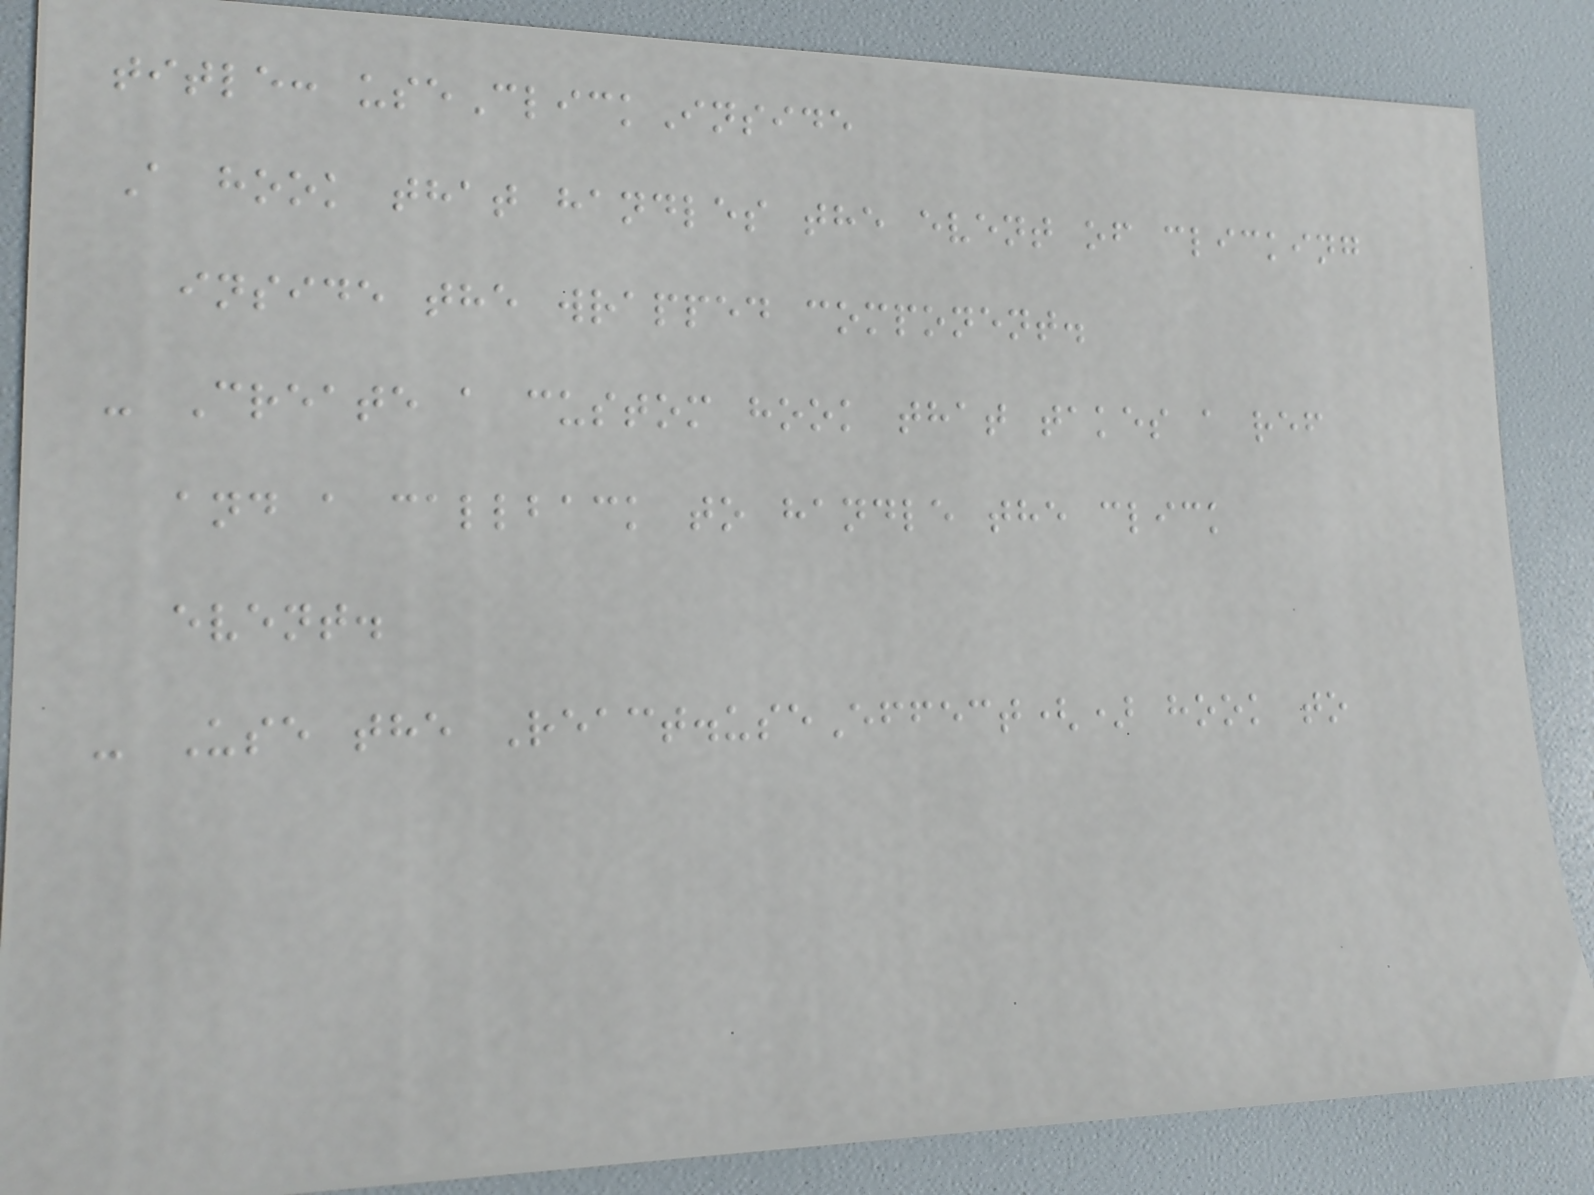title: useClickInside
A hook that handles the event of clicking
inside the wrapped component.
- Create a custom hook that takes a ref
and a callback to handle the click
event.
- Use the React.useEffect() hook to
